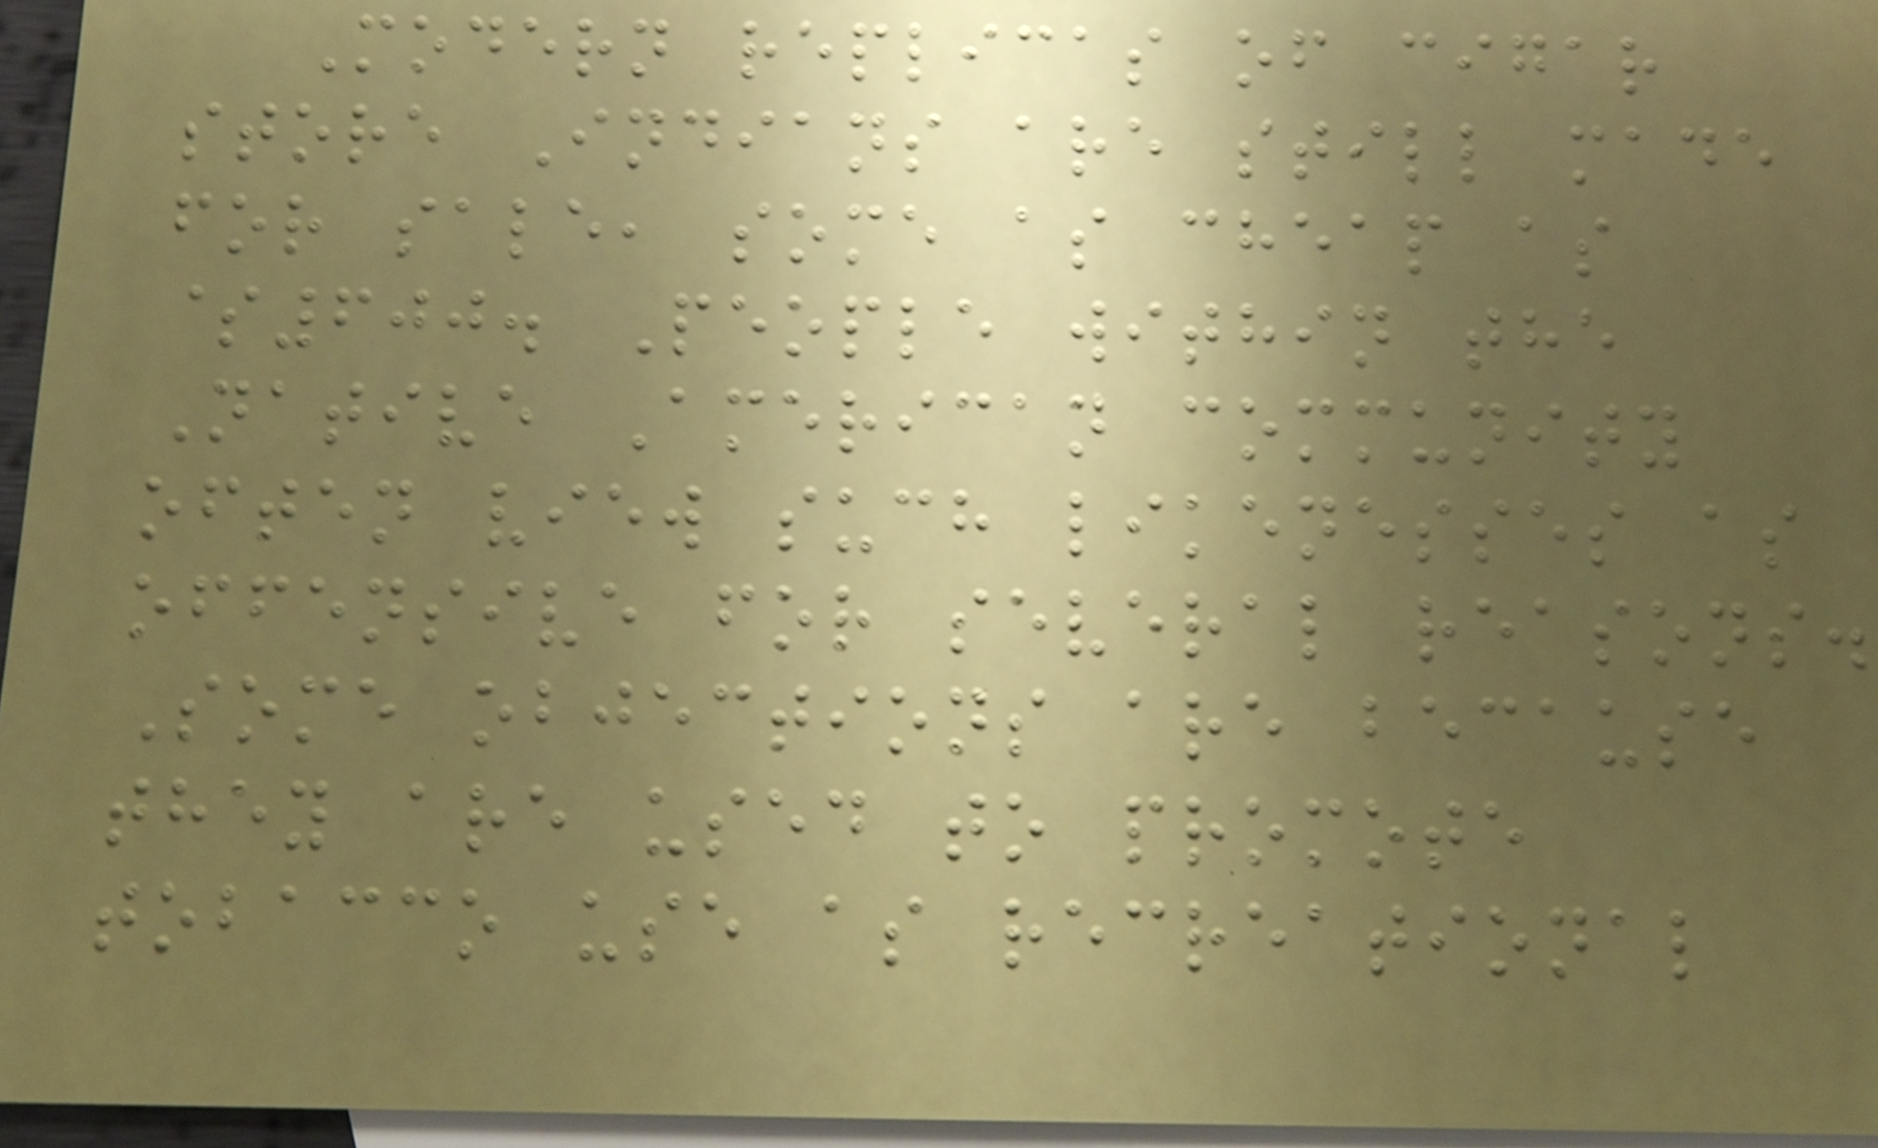Modern replicas of cigar
store Indians are still made
for sale, some as cheap as
$600. People within the
Native American community
often view such likenesses as
offensive for several reasons.
Some objections are because
they are used to promote
tobacco use as recreational
